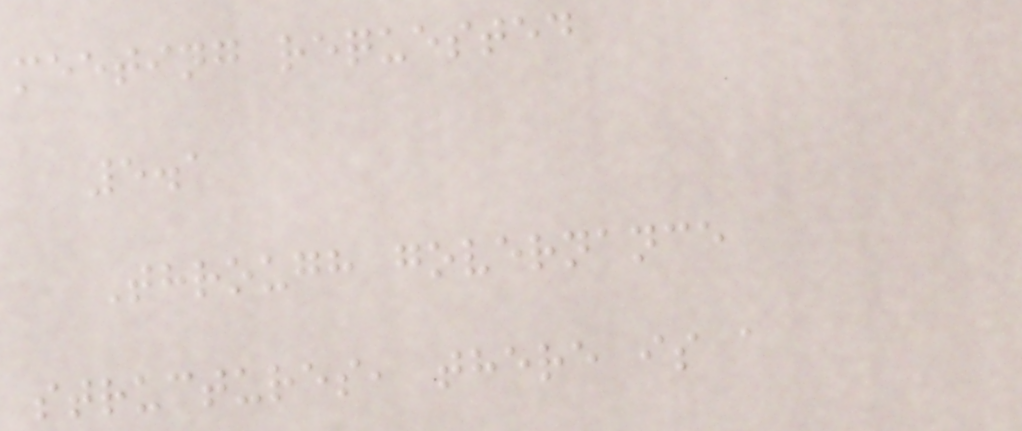meeting requested
5.1
Through governance
structures, there is a
